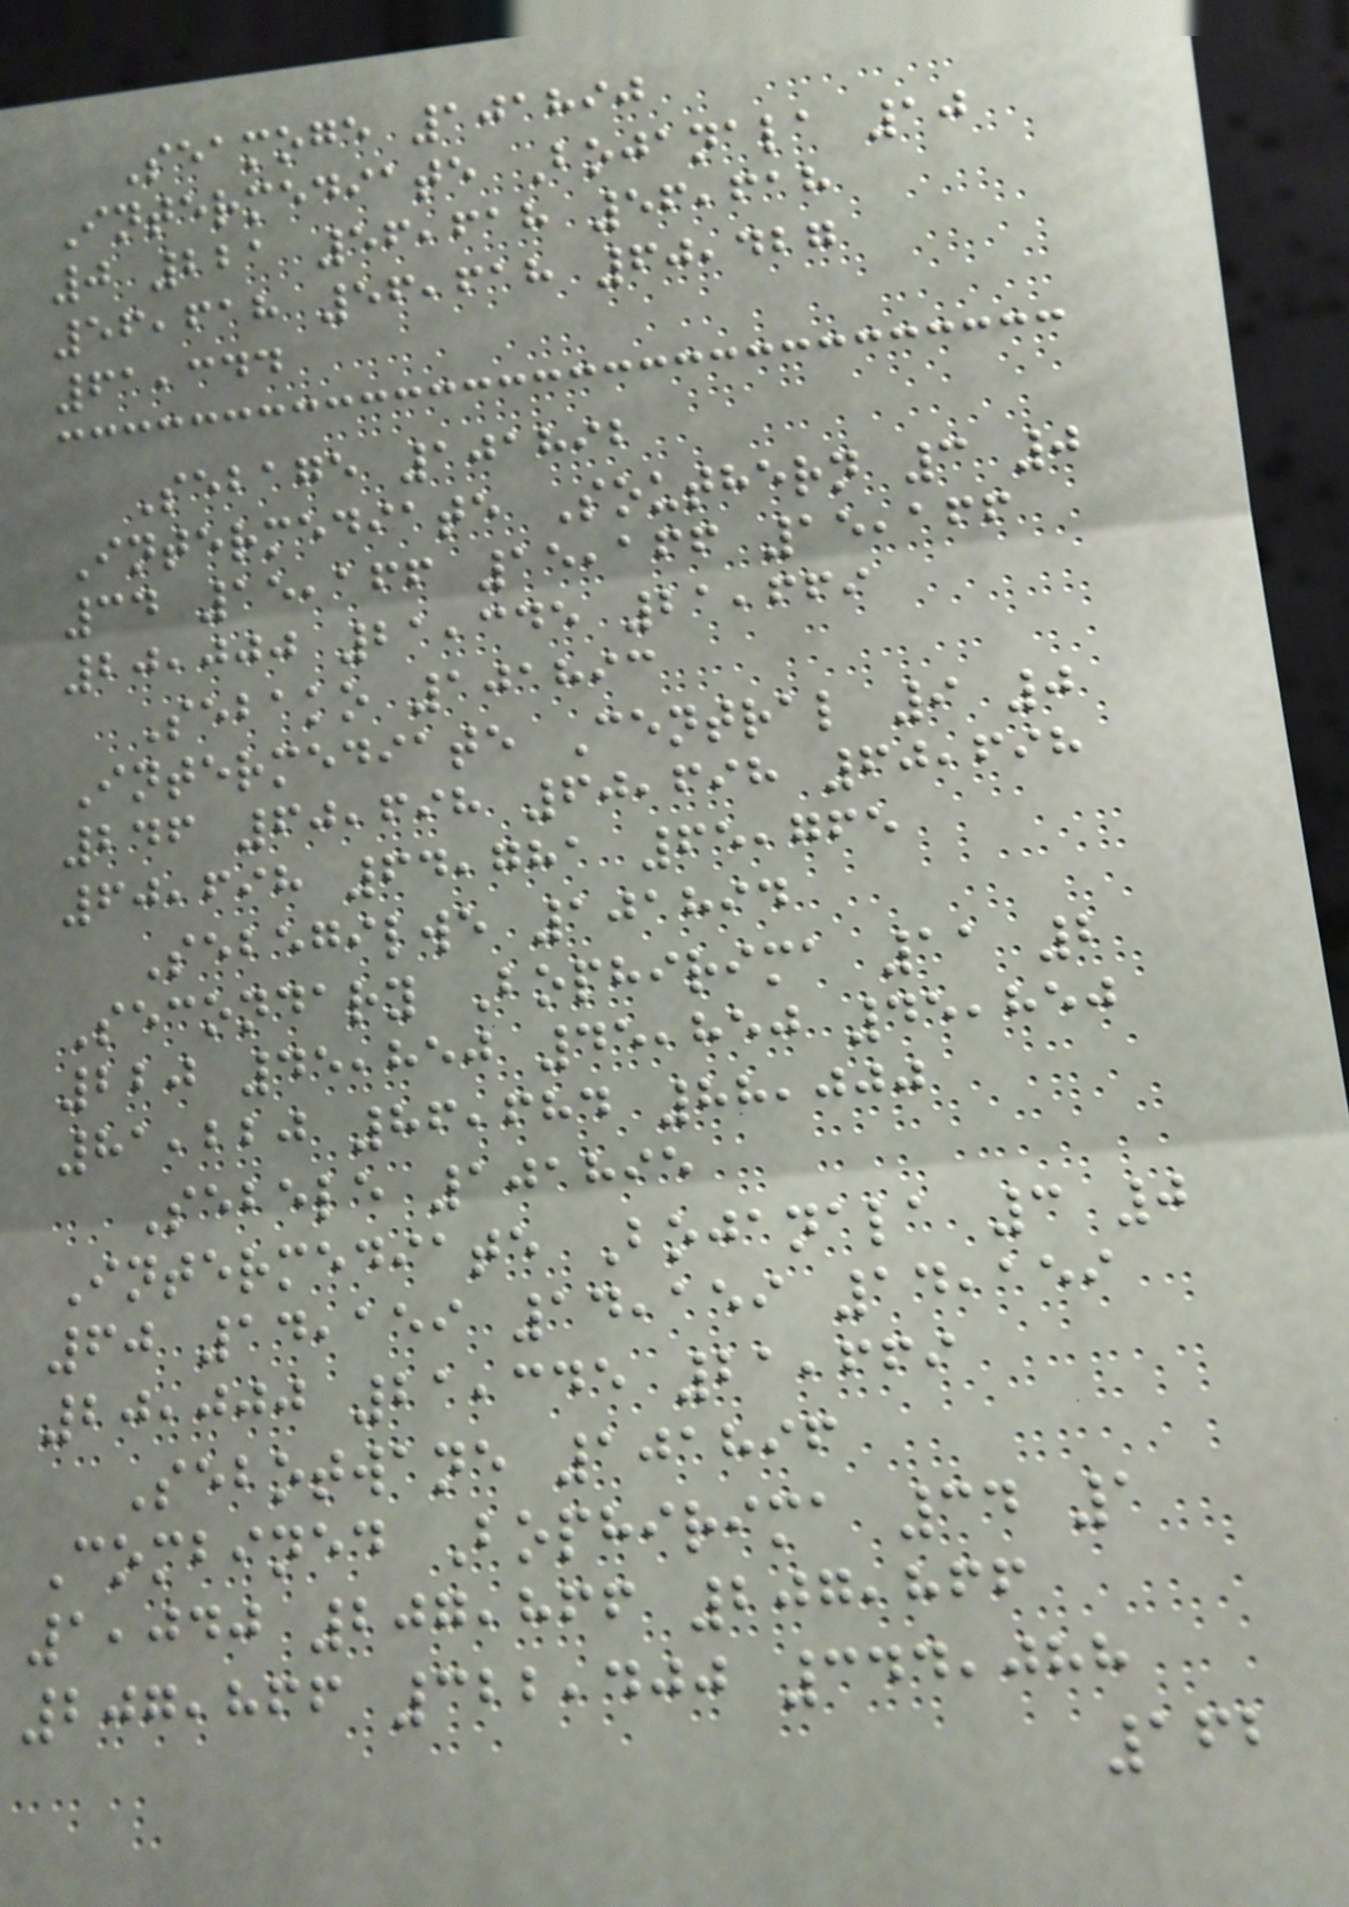Seamoge 101890
Intermediate Bojanala 10
0 221 56,618 56,618
56,618 56,618 60,427
61,344
Sebage 101892
Intermediate Southern 3 0
34 15,166 15,166 15,166
20,000 21,345 21,669
Sebako 101893
Intermediate Central 9 0
246 60,698 60,698 60,698
60,698 64,781 65,765
Sebegilwe 101894
Secondary Bophirima 11 2
220 45,850 45,850 45,850
81,220 86,684 88,000
Sebele 101895
Intermediate Bojanala 3 0
60 14,159 14,159 14,159
20,000 21,345 21,669
Sebotwane 101896
Combined Bophirima 34 1
1,040 207,866 207,866
207,866 322,400 344,088
162
